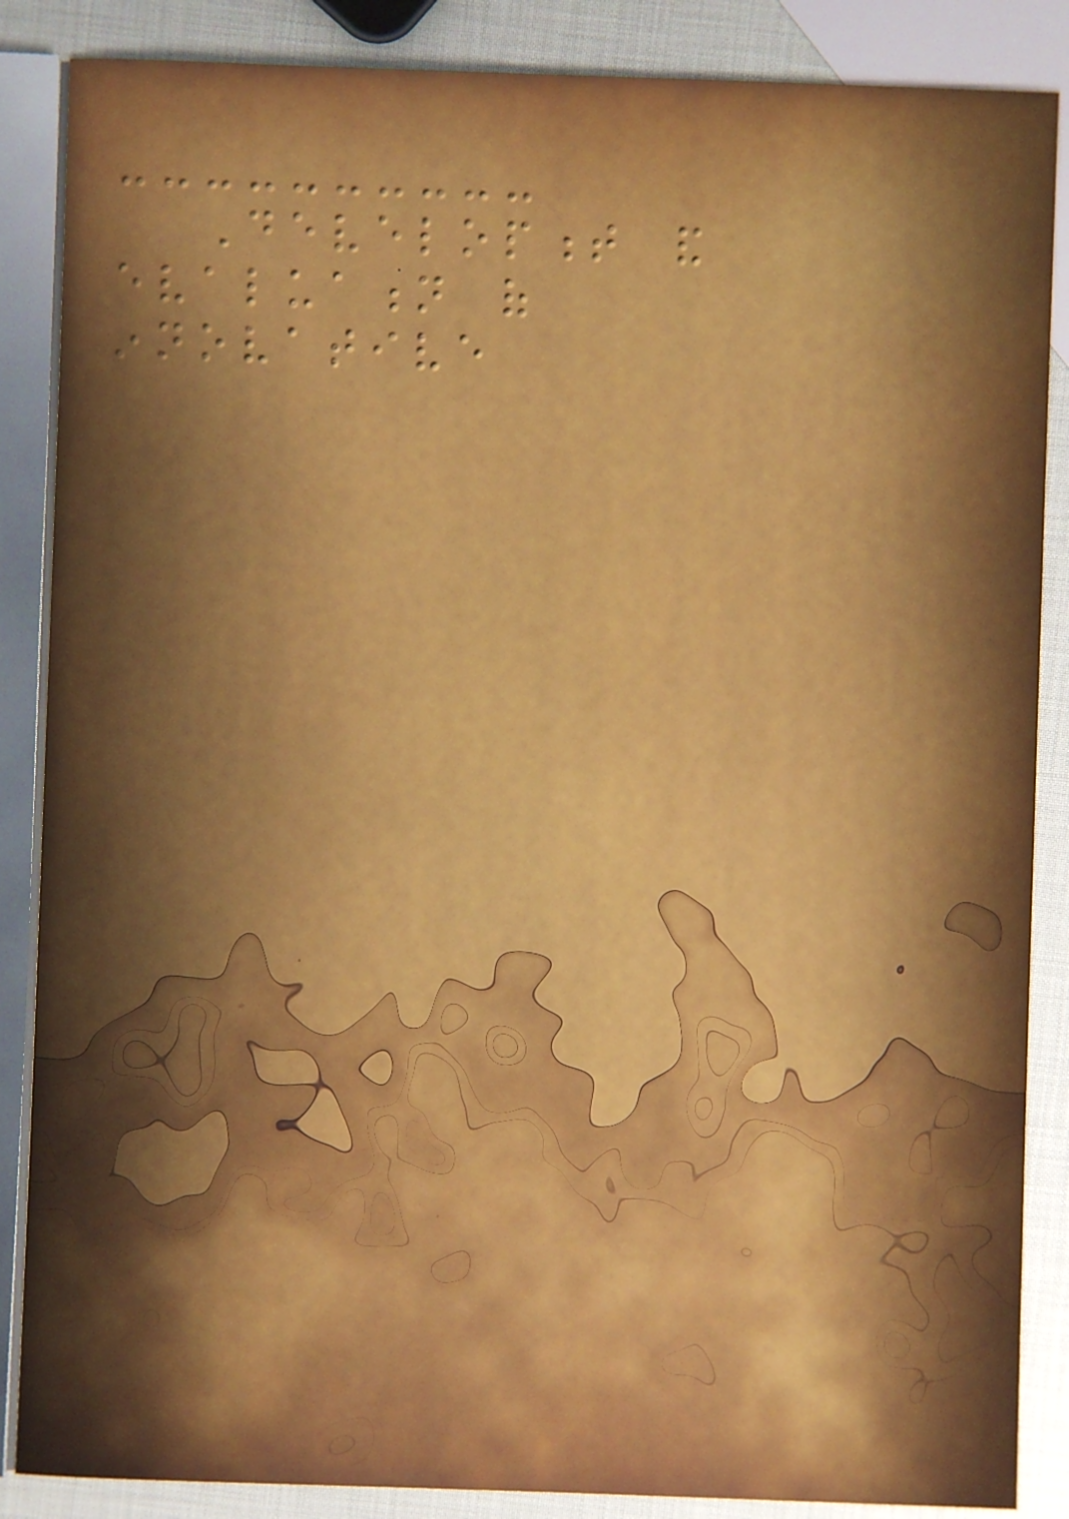Development and
evaluation of
innovative
